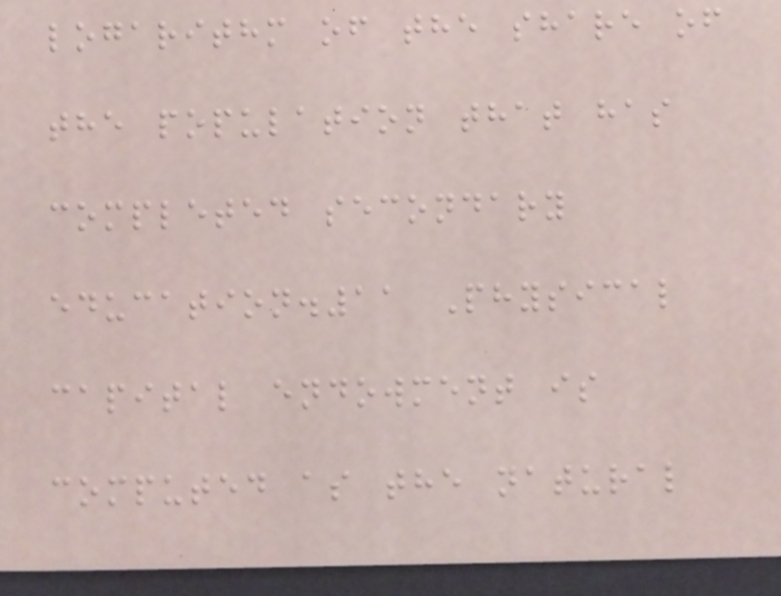logarithm of the share of
the population that has
completed secondary
education.11 Physical
capital endowment is
computed as the natural
